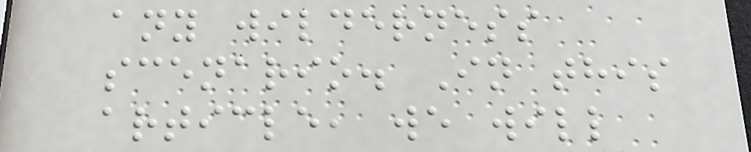any wilderness
scenario. In this
article, we will
